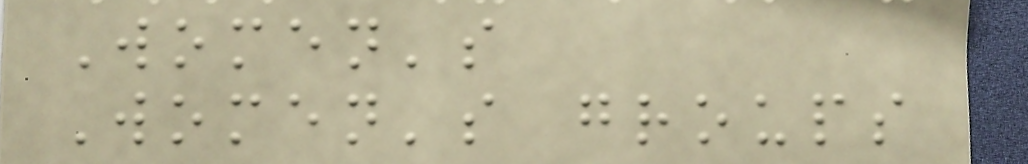Women's
Women's groups
